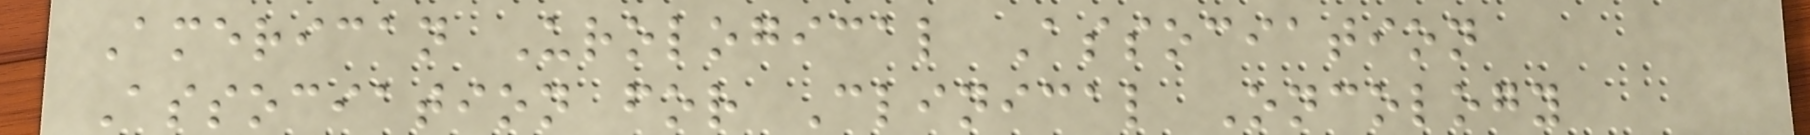American Urological Association
Association for Clinical Oncology
